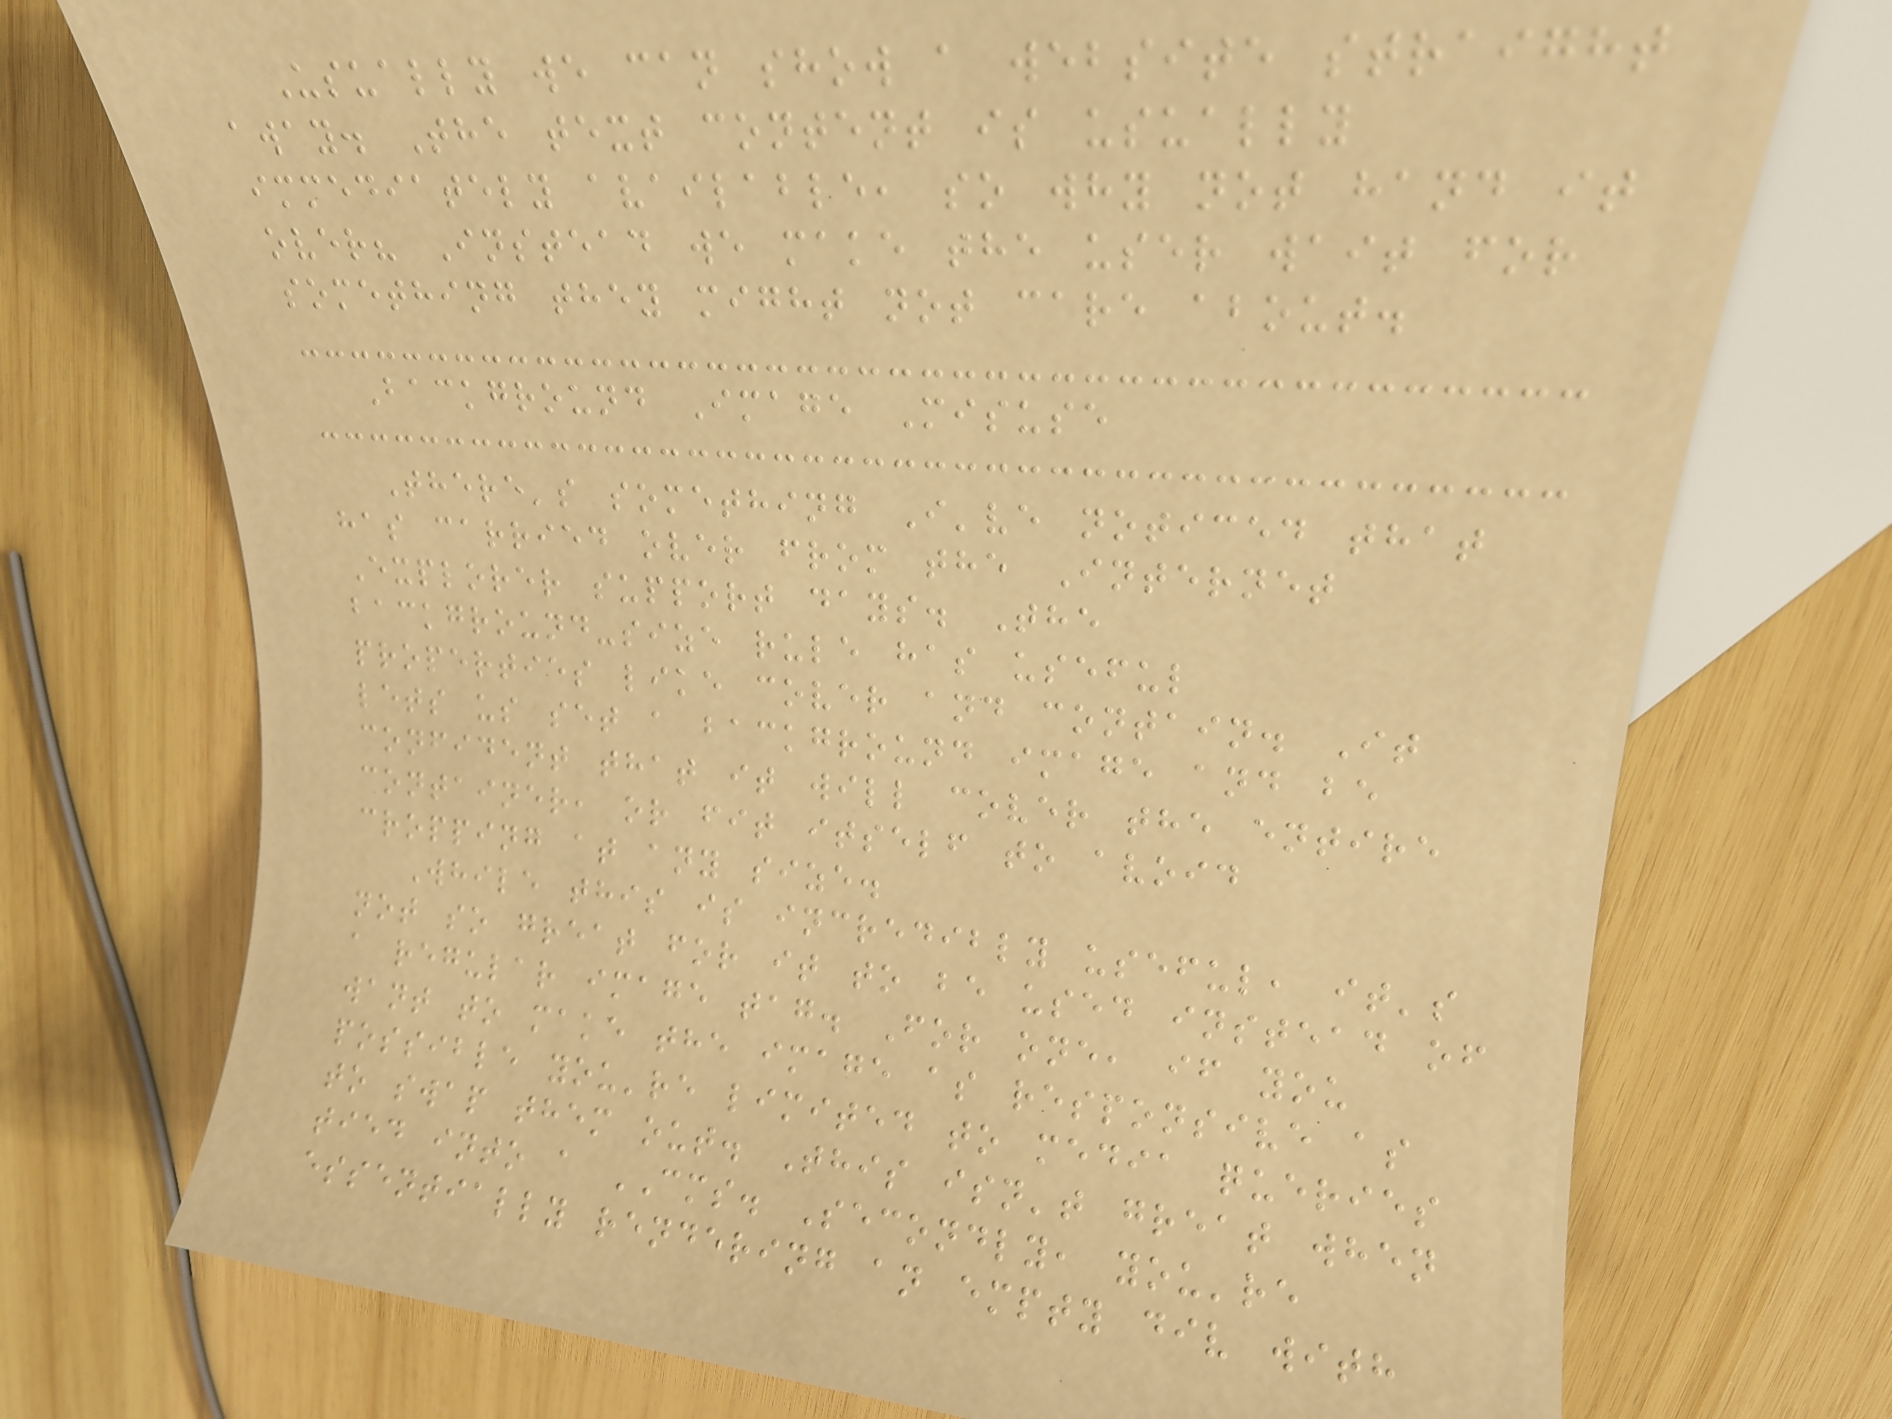Usually we can show a website straight
away. The text content is usually
immediately available, so why not hand it
over? Instead we make the user wait for
something they might not care about.
Background Image Misuse
There's something I've noticed that
has carried over from the Internet
Explorer support days. The
background-size rule has useful
properties like cover and contain. It
lets us set a background image and be
confident that it will cover the entire
container, or fit itself to avoid
cropping at any size.
While this is incredibly useful, it's
not so great for it to be used instead of
a regular image tag. For one, if you
want to make the image as responsive as
possible you're limited to media queries
to swap them out. This isn't great when
tied into a CMS. Secondly, you're
essentially rendering an empty div with
